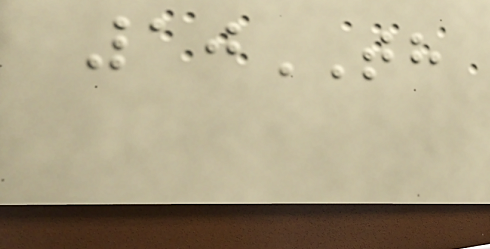10TH
